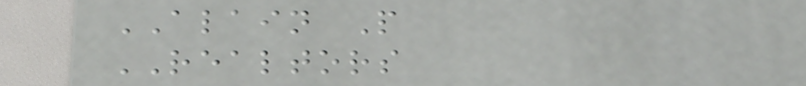ALAIN P
REALTORS
